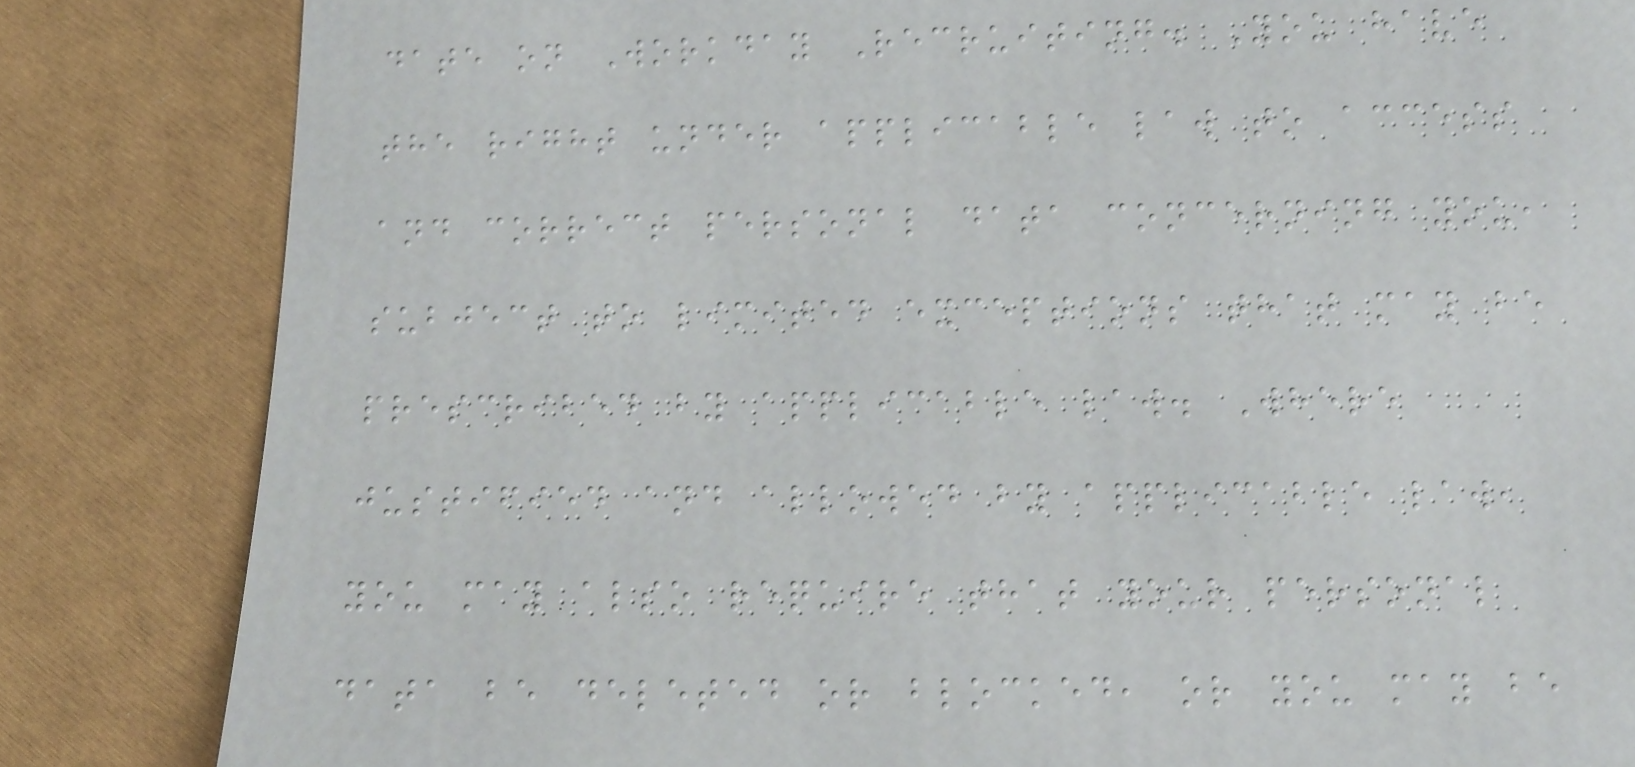date on Workday Recruiting. You have
the right under applicable law to access
and correct personal data concerning you,
subject to limited exceptions that may be
prescribed by applicable law. Where
justified and allowed by applicable law,
you may also require that your personal
data be deleted or blocked, or you may be
